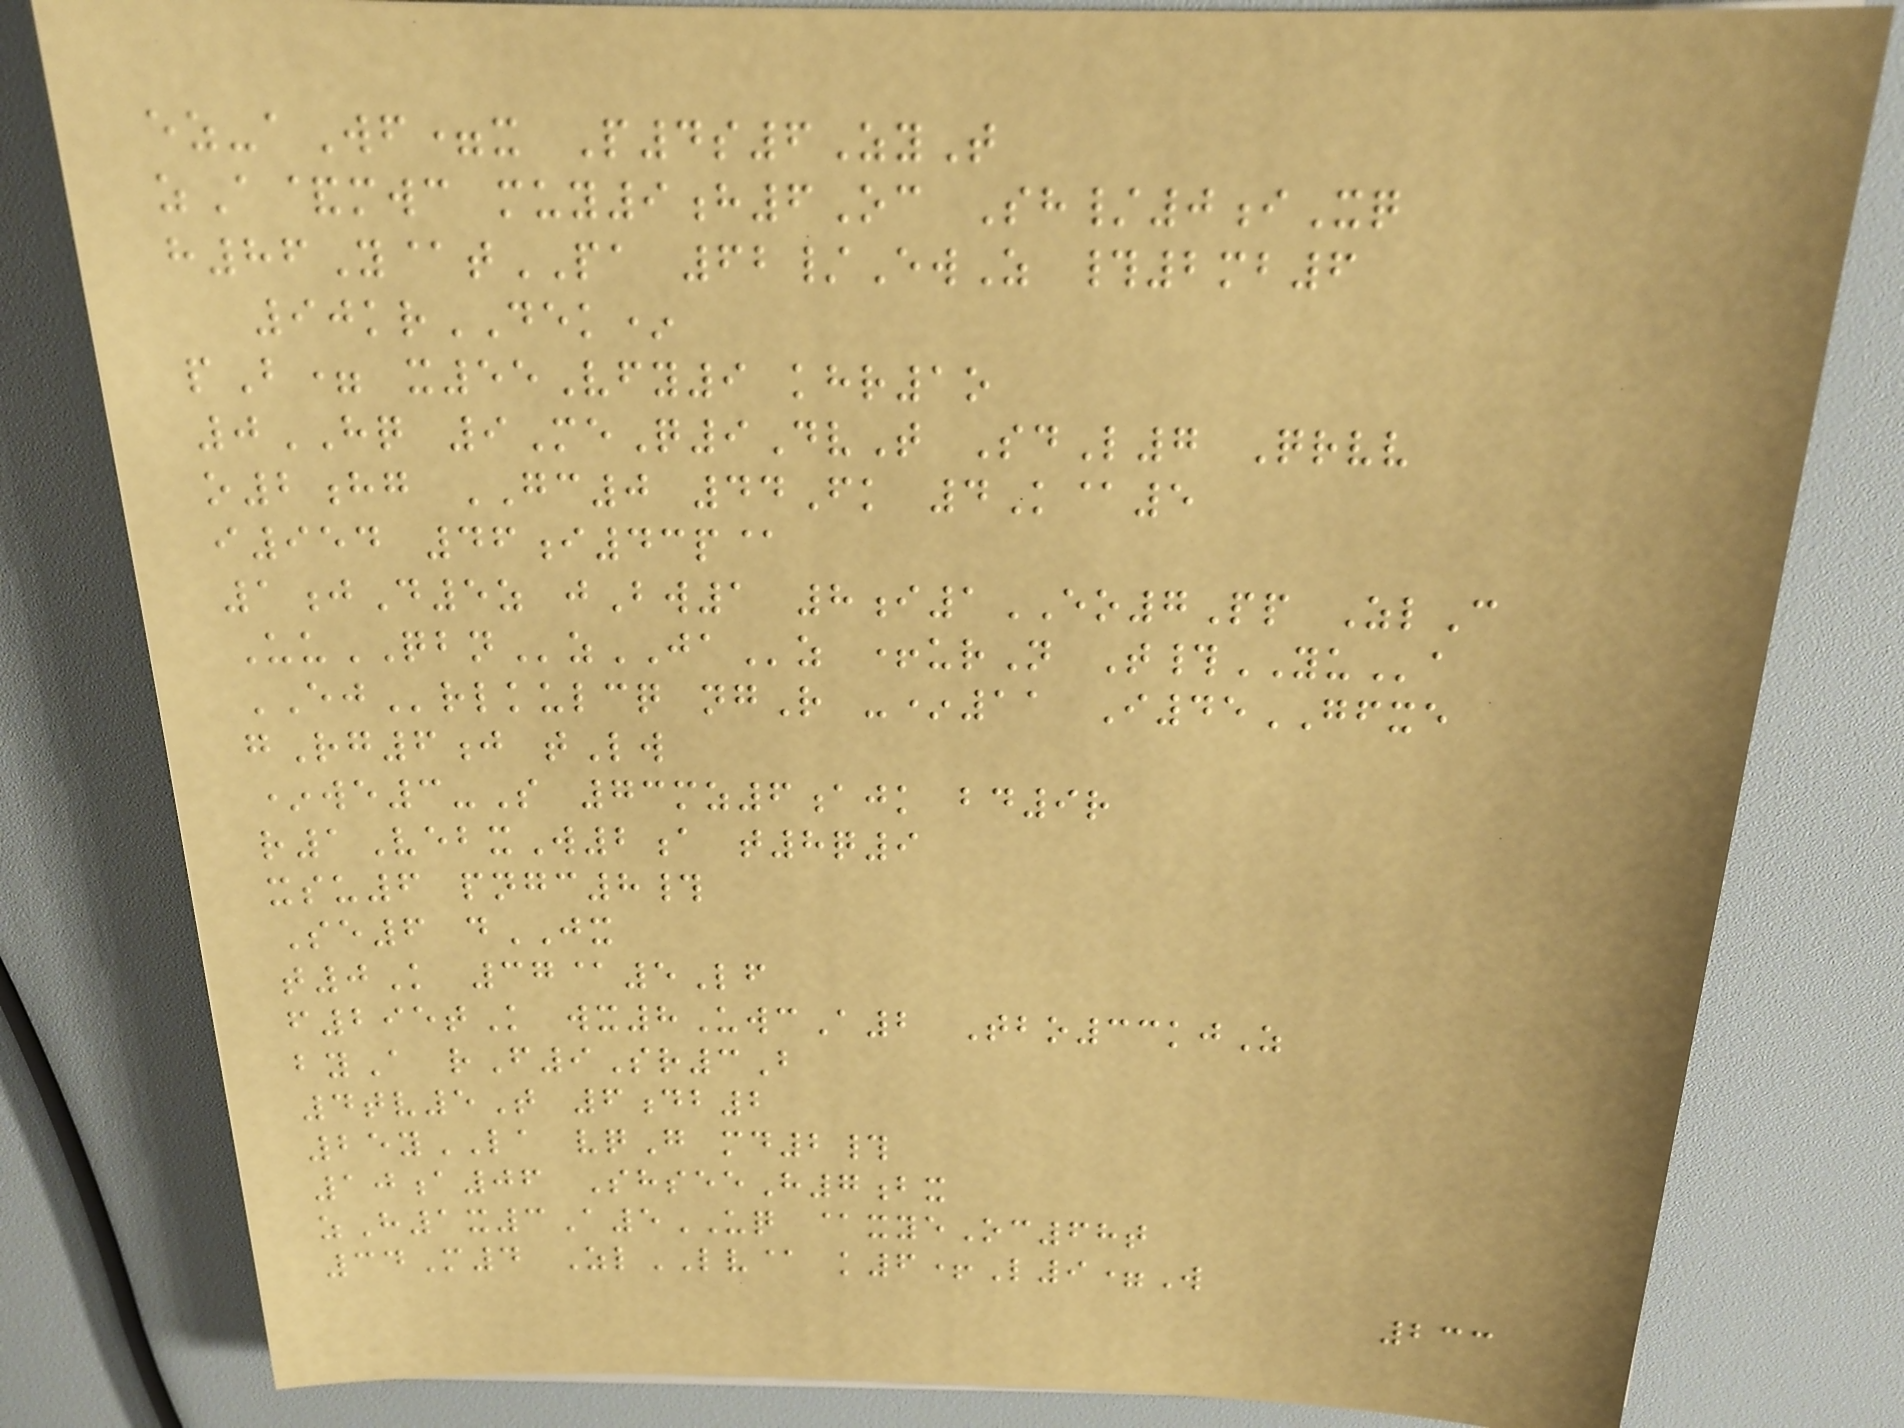ez-aWf=x P4s6ZyT
zA&mwc muy9h6Oc Sh/0iXq
h86Y@tPA 62/EwZ #2mb6
90krDEK*
pB= x55Vfy9 khr1o
0HQ 9MeQ9DvT SdL7 Qrvv
o2hg GC0 44Fk 4K@5
i954 46i43p@
1jD5z jBw1 8i1EO7Pp ZlC
UuQBNzJAz +urN T#YUa
EJrlkulcq ngR -*11 I45GFXE
gRg6j tLw
*we3-S 73mz6ajk bd9r
r1VebxW2a t8q9
xsu6 pngc8#
Se6 dJX
t0K 37@5Lf
f295tK wx8UwcA2 Tbo33kjZ
byA rF9Sr3B
4tv5T 6db2
25yLA vqG md2#
10a06 ShseeH7bx
zH1x3A5UQ @xyeOc68t
34M4 ZlLV@ k6+L9=W
233
